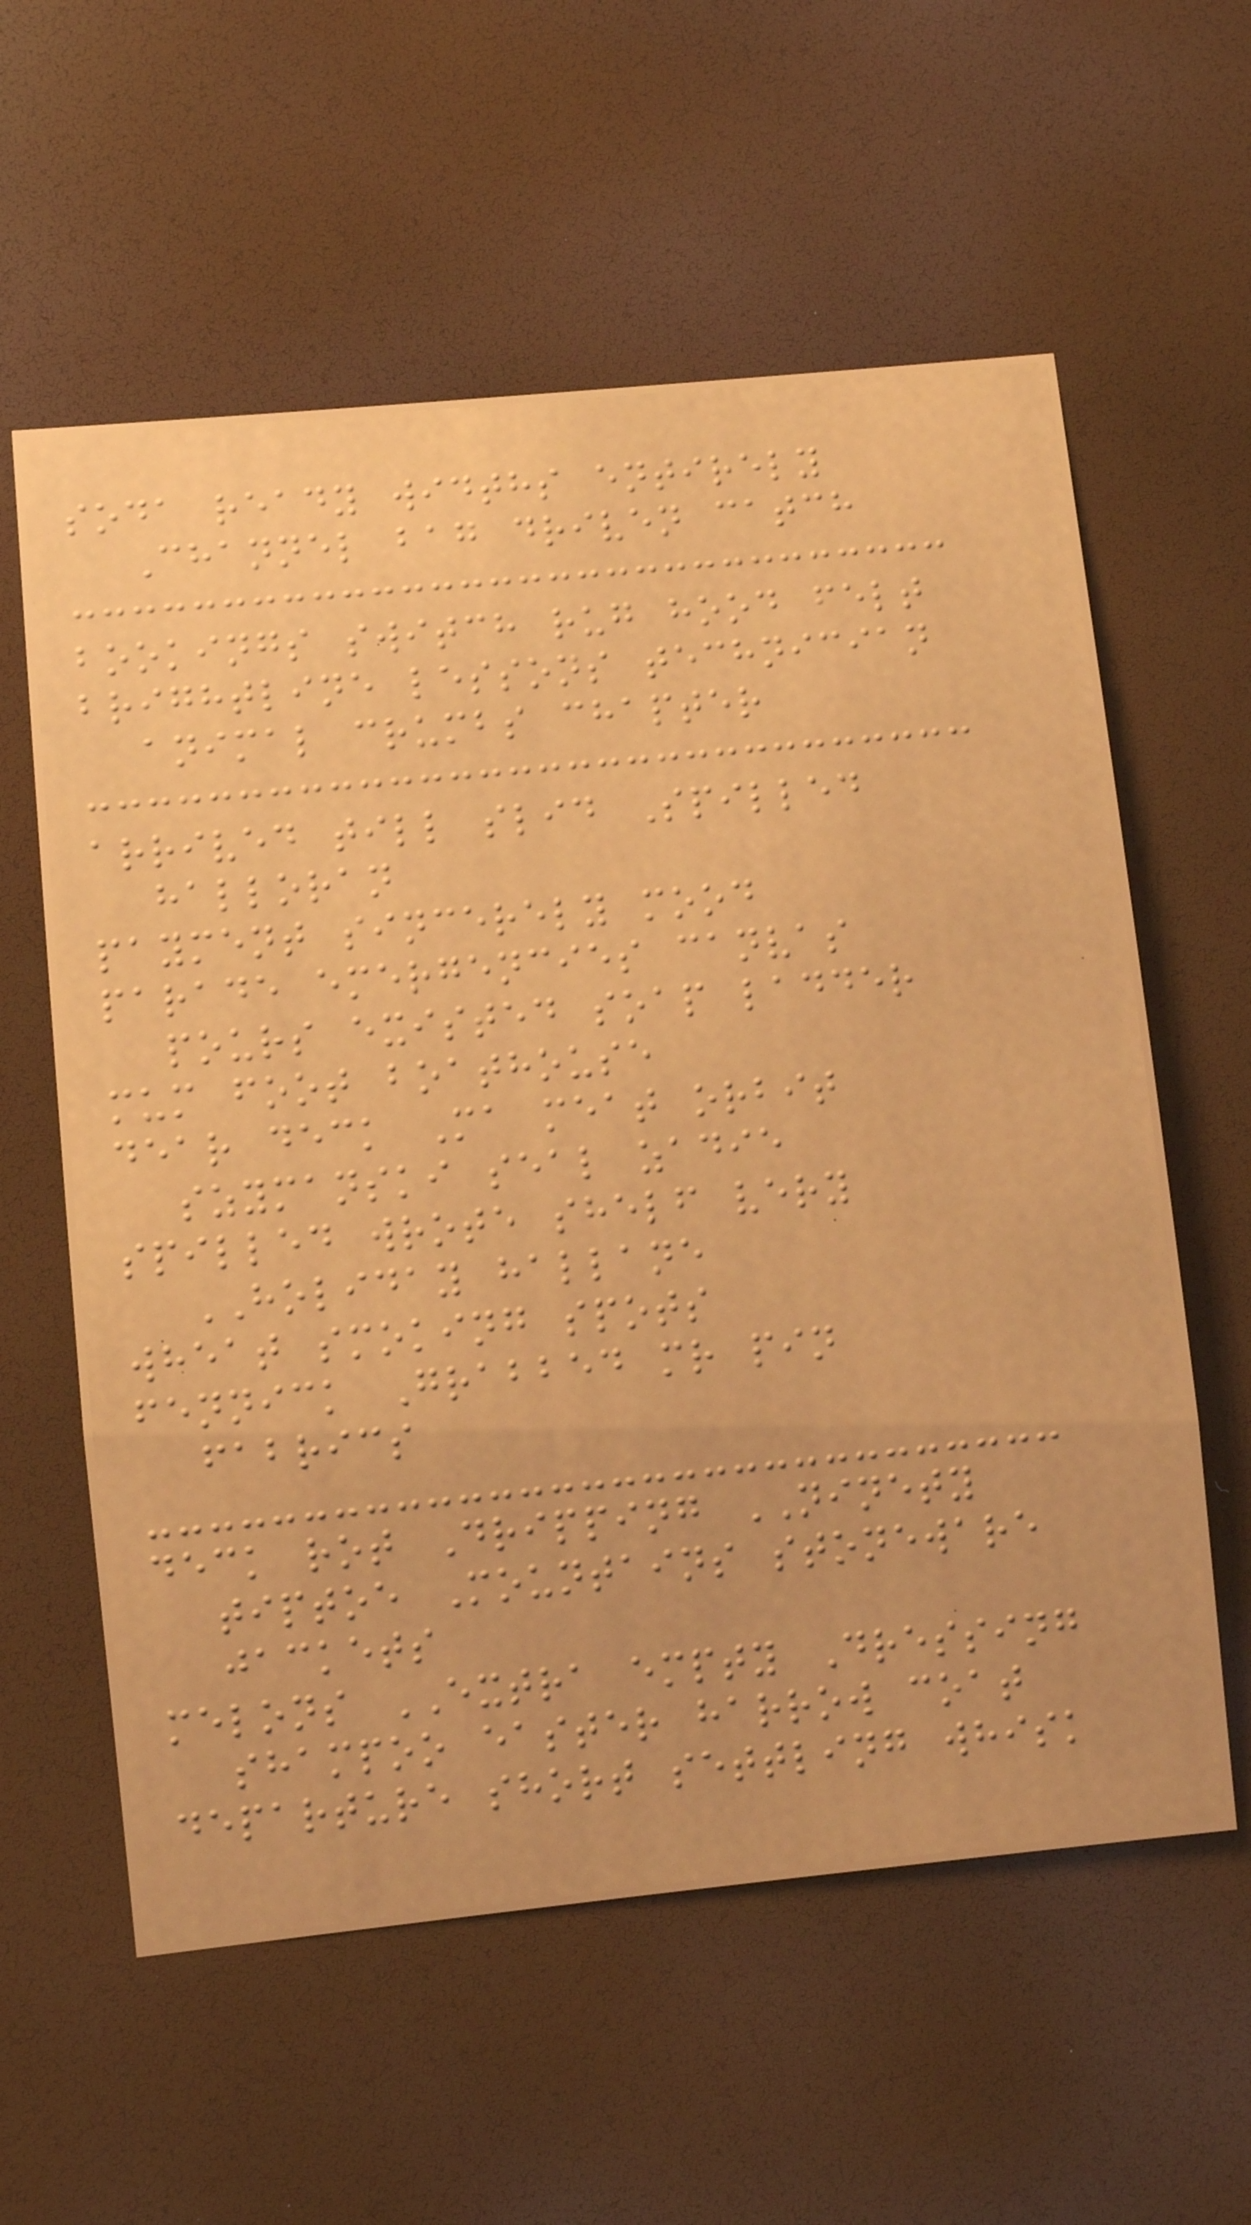soda ready widths entirely
Channel bag driven catch
bookings switch rug hood felt
brightline lessons technician
animal crumbs chapter
arrived till slid Spilled
halloran
payment sincerely mood
parade emergencies canvas
pours existed soap ladder
mum foot boathouse
dear deck Ma meat orbit
szymanski seal zadie
spilled wrote shelf very
HOLIDAY hallane
wheat smoking spots
fennick Grabbed mr pin
fabrics
deck rot Dripping NINETY
tiptoe Mountains stoneware
jackets
melons EXTRA empty Dressing
shampoo easter harrow coat
departure short settling whisk
